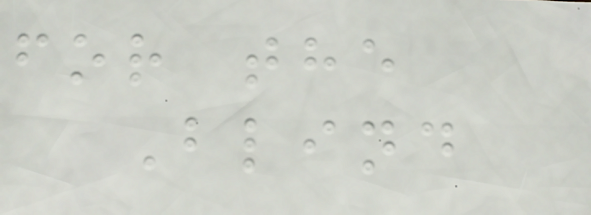for the
Blind
